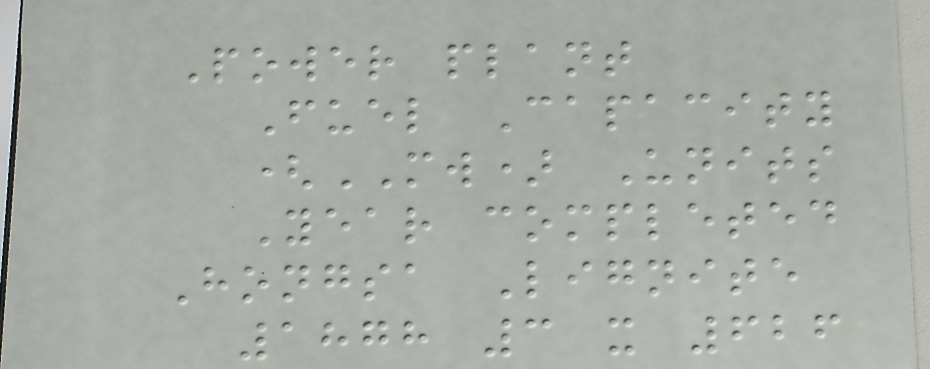Power plant
Fuel Capacity
(MW) Units
Year completed
Hongsa Lignite
1878 3 x 626
